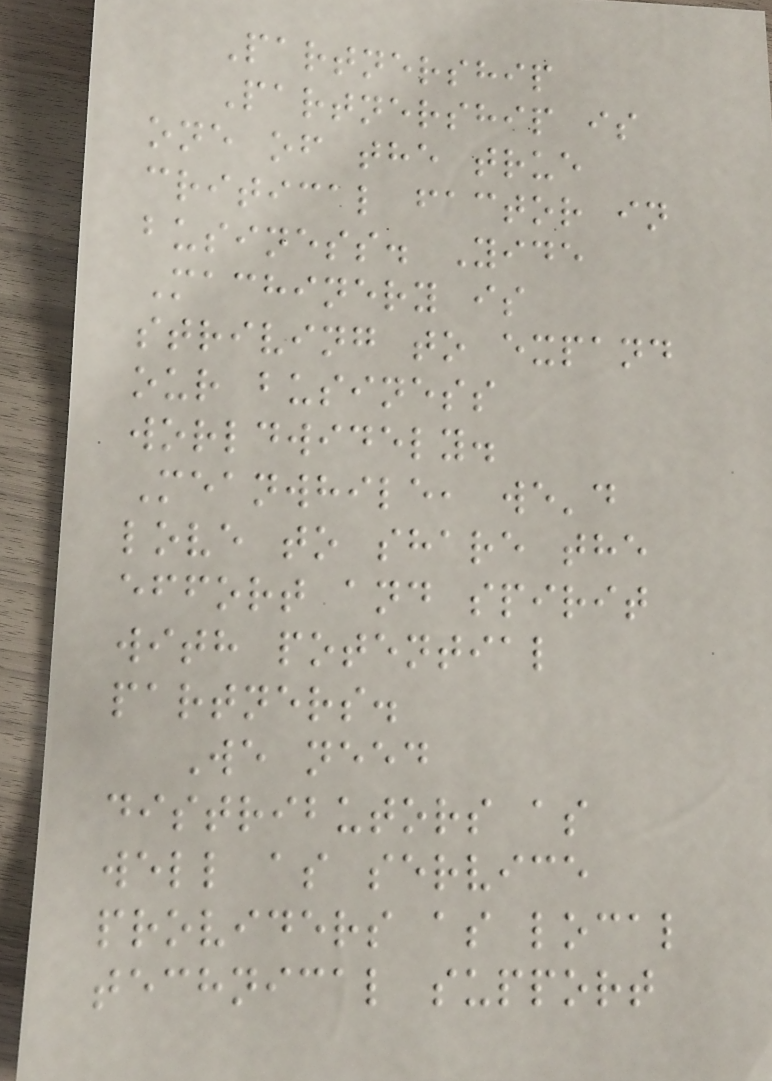Partnership
Partnership is
one of the true
critical factor in
business. Yide
Machinery is
striving to expand
our business
worldwidely.
Meanwhile, we'd
love to share the
effort and spirit
with potential
partners.
We need
distributors as
well as service
providers as local
technical support
